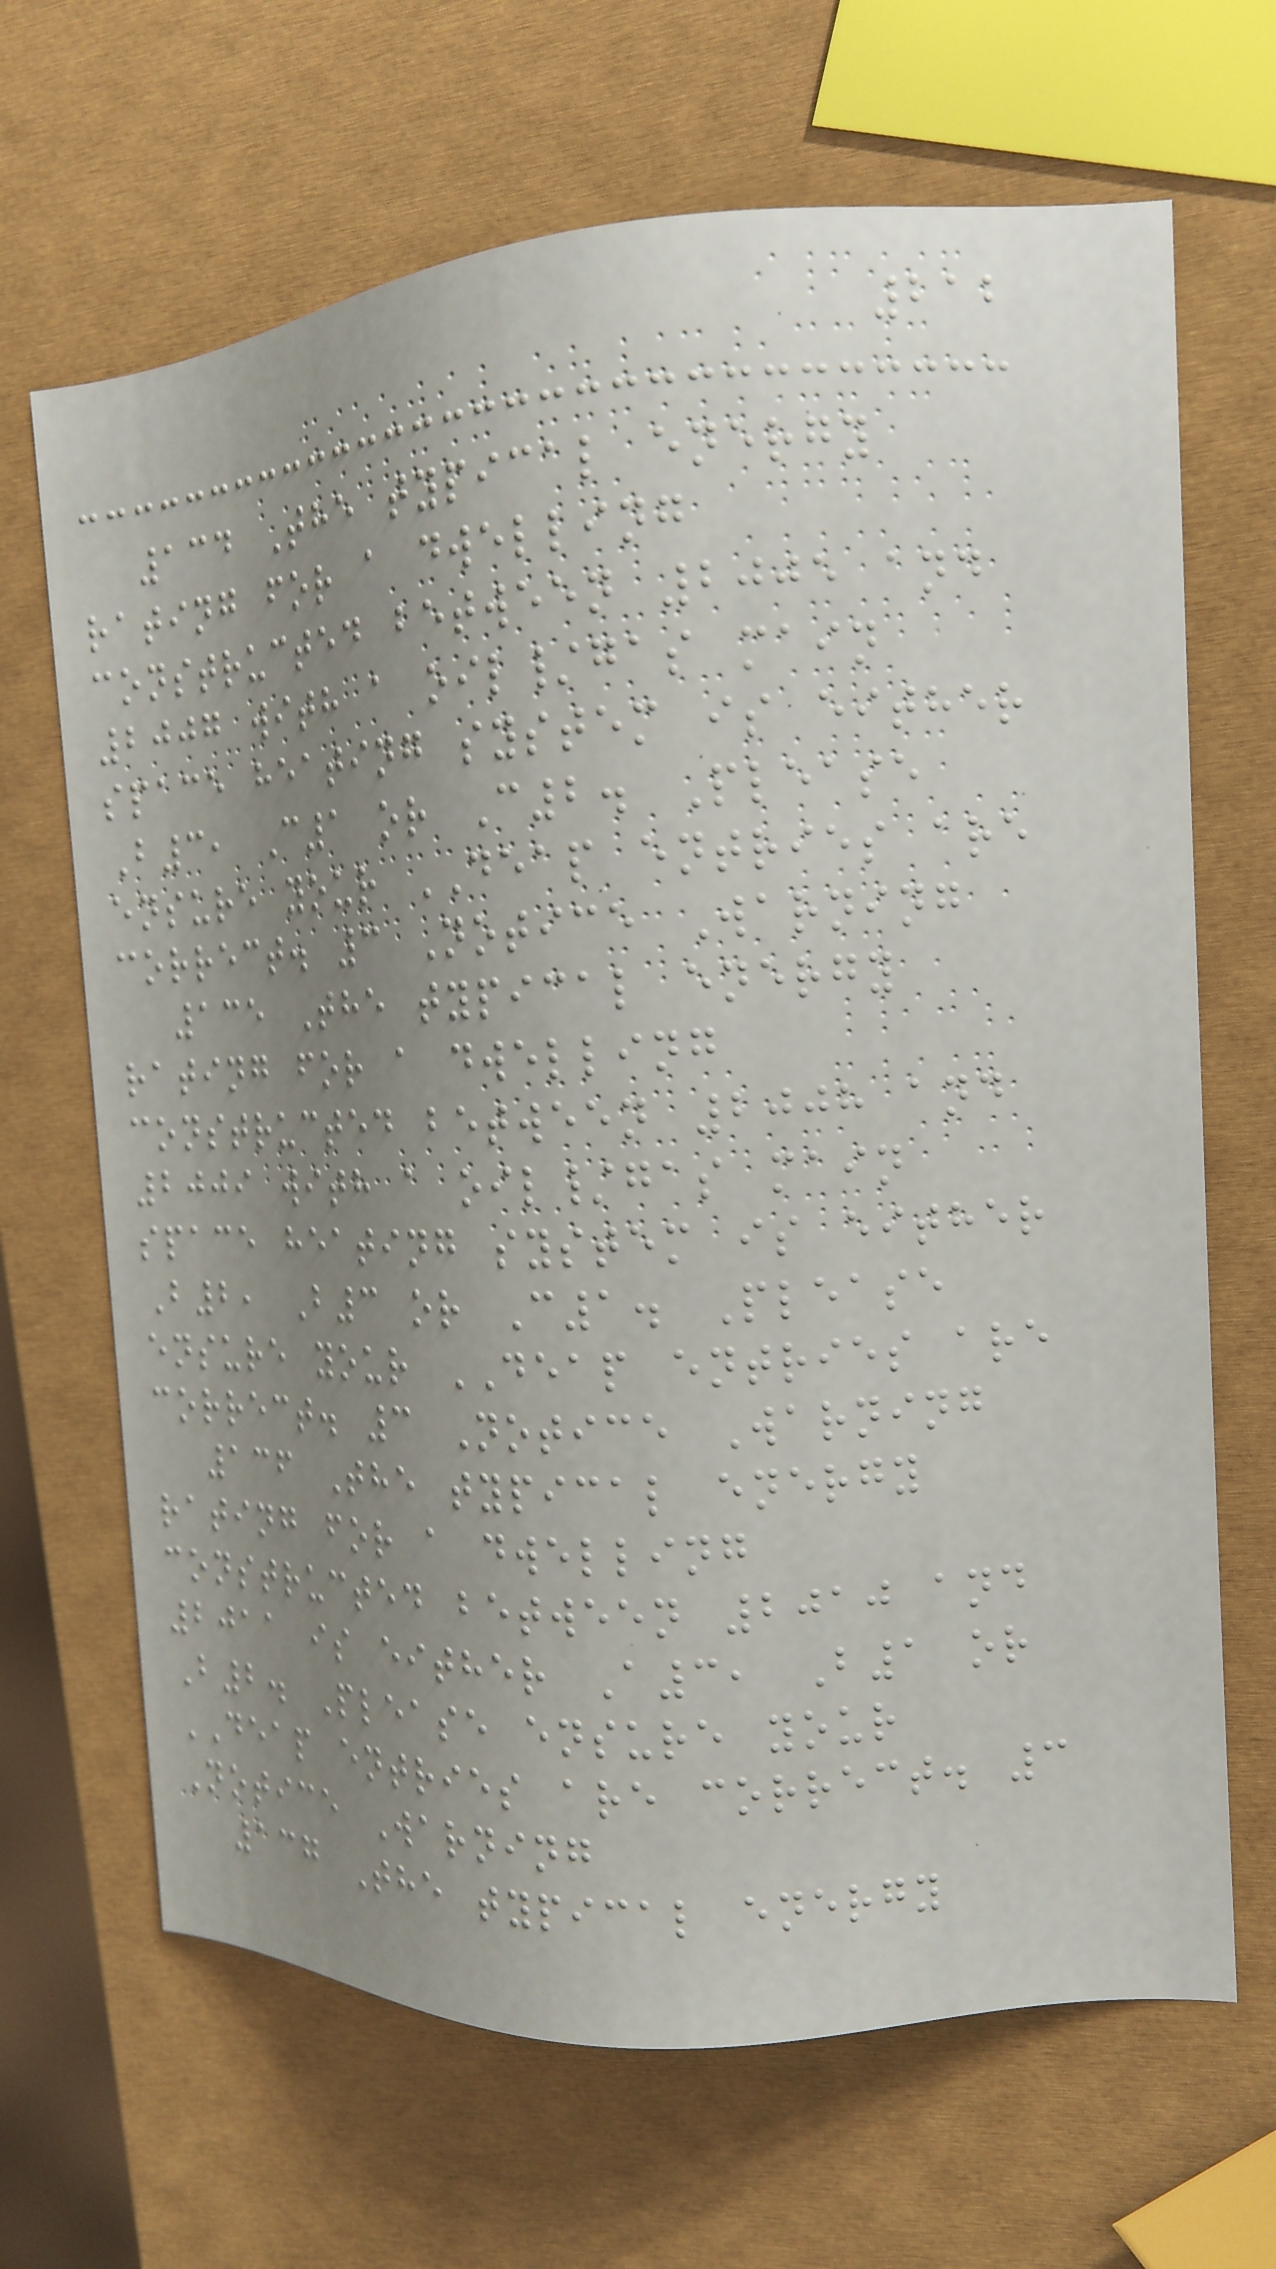212
134 The typical energy
rating for a dwelling
constructed between 2005 and
2007 with a oil/gas main
space heating system is either
B3, C1 or C2. Please
ensure your DEAP entries are
correct. 3 Notice Warning
135 The typical energy
rating for a dwelling
constructed between 2008 and
2009 with a oil/gas main
space heating system is either
B2, B3 or C1. Please
ensure your DEAP entries are
correct. 3 Notice Warning
136 The typical energy
rating for a dwelling
constructed between 2010 and
2011 is either A3, B1 or
B2. Please ensure your
DEAP entries are correct. 3
Notice Warning
137 The typical energy
